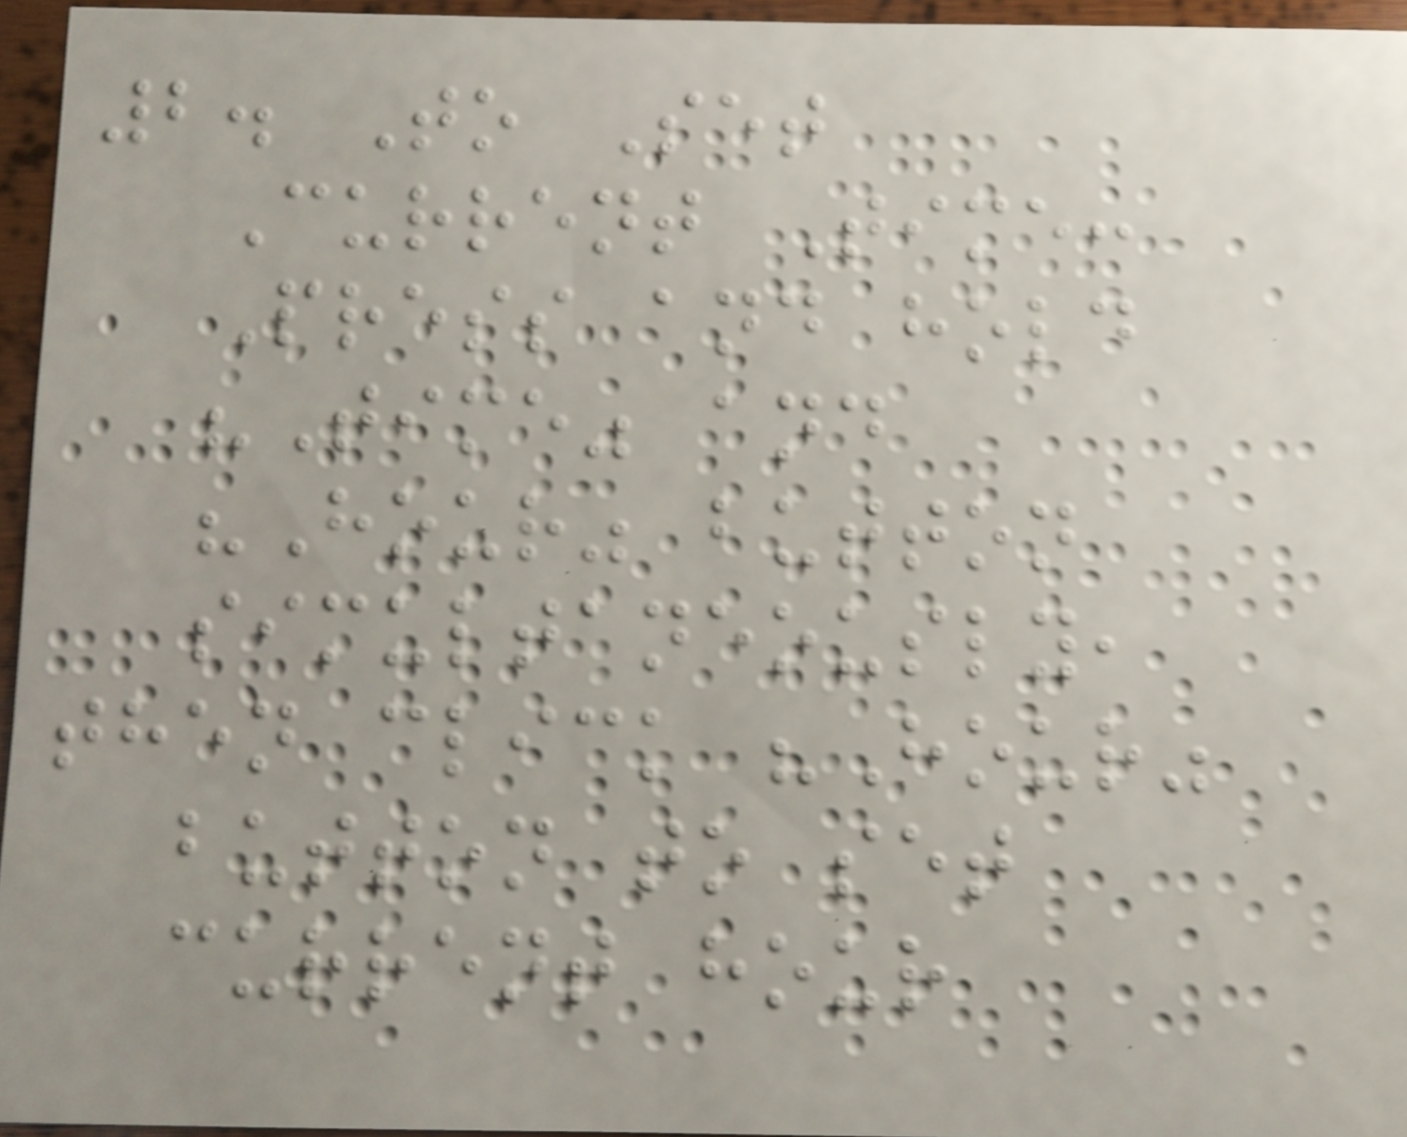2. To Set
Current Time:
Press and hold
"Time" and
"Hour" button
simultaneously,
then click "Hour"
button to set
current hour
